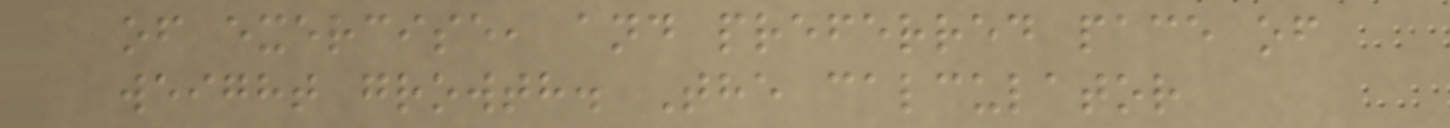of exercise, and preferred pace of
weight growth. The calculator
